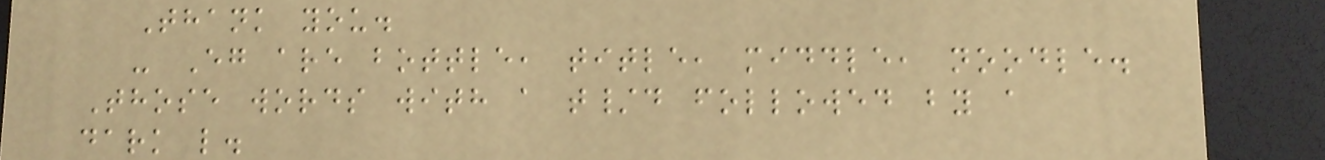Thank you.
- Eg are bottle, title, middle, noodle.
Those words with a t/d followed by a
dark l.
